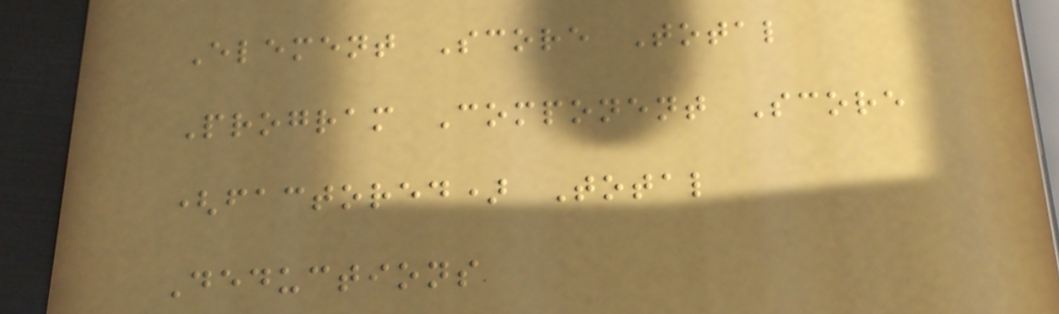Element Score Total
Program Component Score
(factored) Total
Deductions
